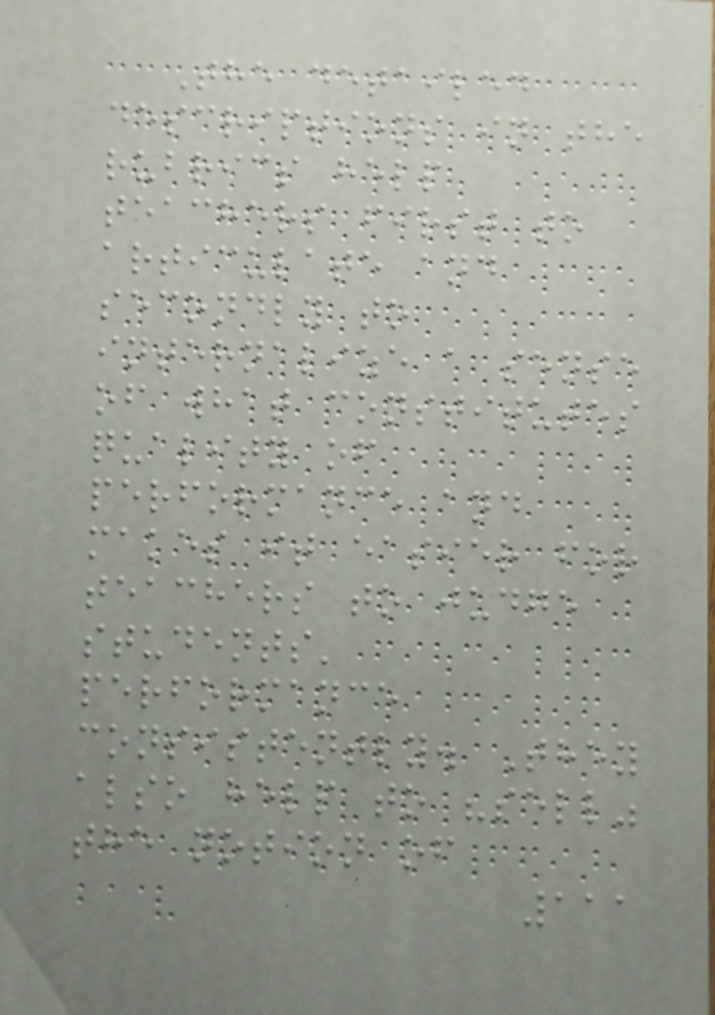The detailed
descriptions in the
rubrics help
teachers first to
articulate and
secondly to
internalize a sense
of what constitutes
quality of
performance and
makes it easier for
teachers to judge
students'
performance
consistently. They
also help to "sell"
the notion of
111
